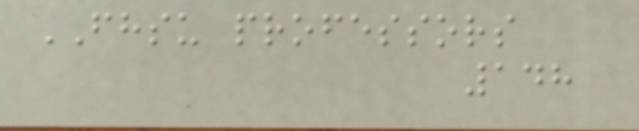FHSU professors
148
